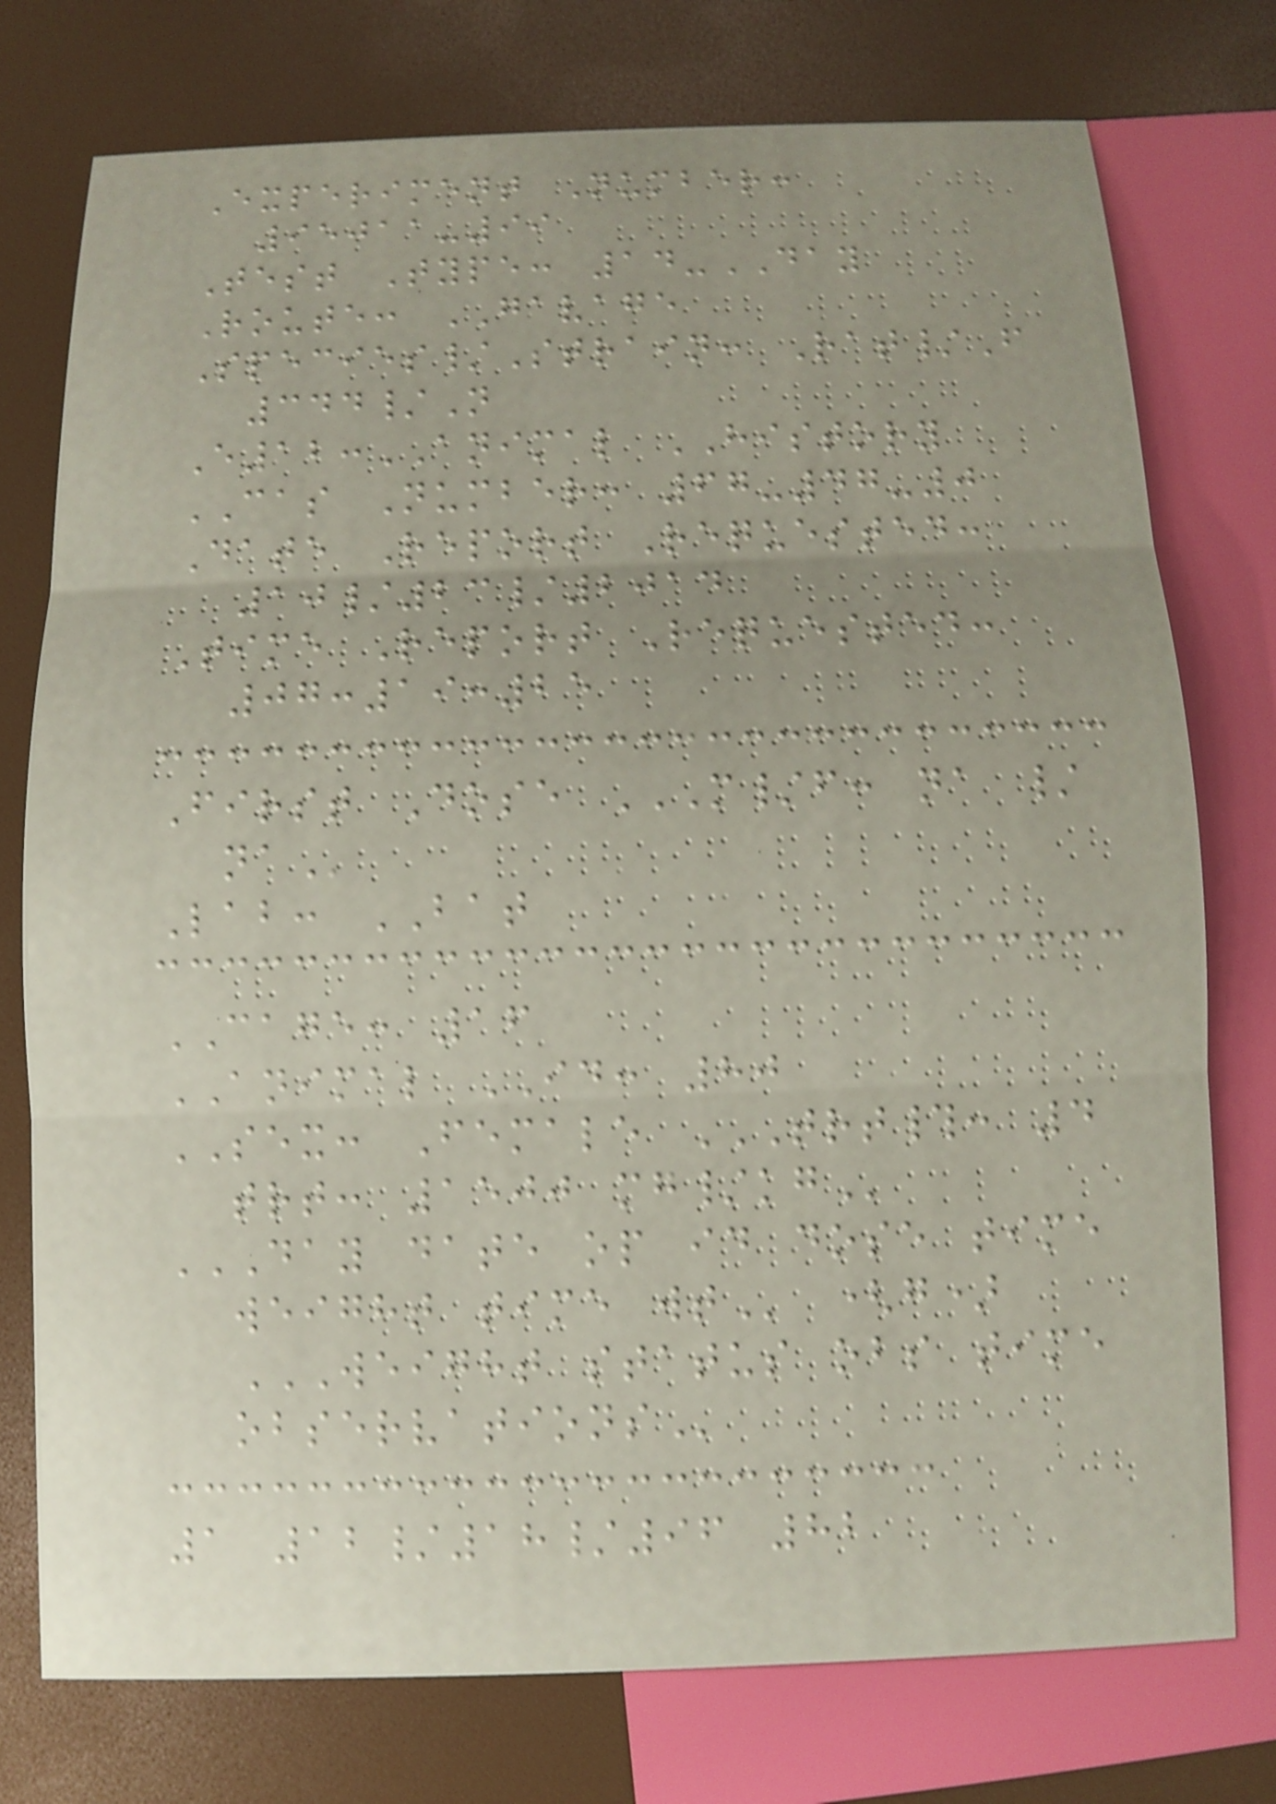Experiment Number:
95011-99
Test Type: 14-DAY
Route: GAVAGE
Species/Strain: Rat/F
344/N
E12:ANIMAL HISTORY
CAS Number: 67-47-0
Date Report Requested:
10/23/2014
Time Report Requested:
07:19:25
First Dose M/F: NA /
NA
Lab: BAT
CAGE: 16
ANIMAL ID: 80
SEX: Female TRT#: 4
TRT: 1500 MG/KG
DAY DATE OP ID DOSE TIME
WEIGHT TIME WT (g)
WEIGHT STATUS OBS TIME
OBSERVATIONS
1 12/18/96 82
